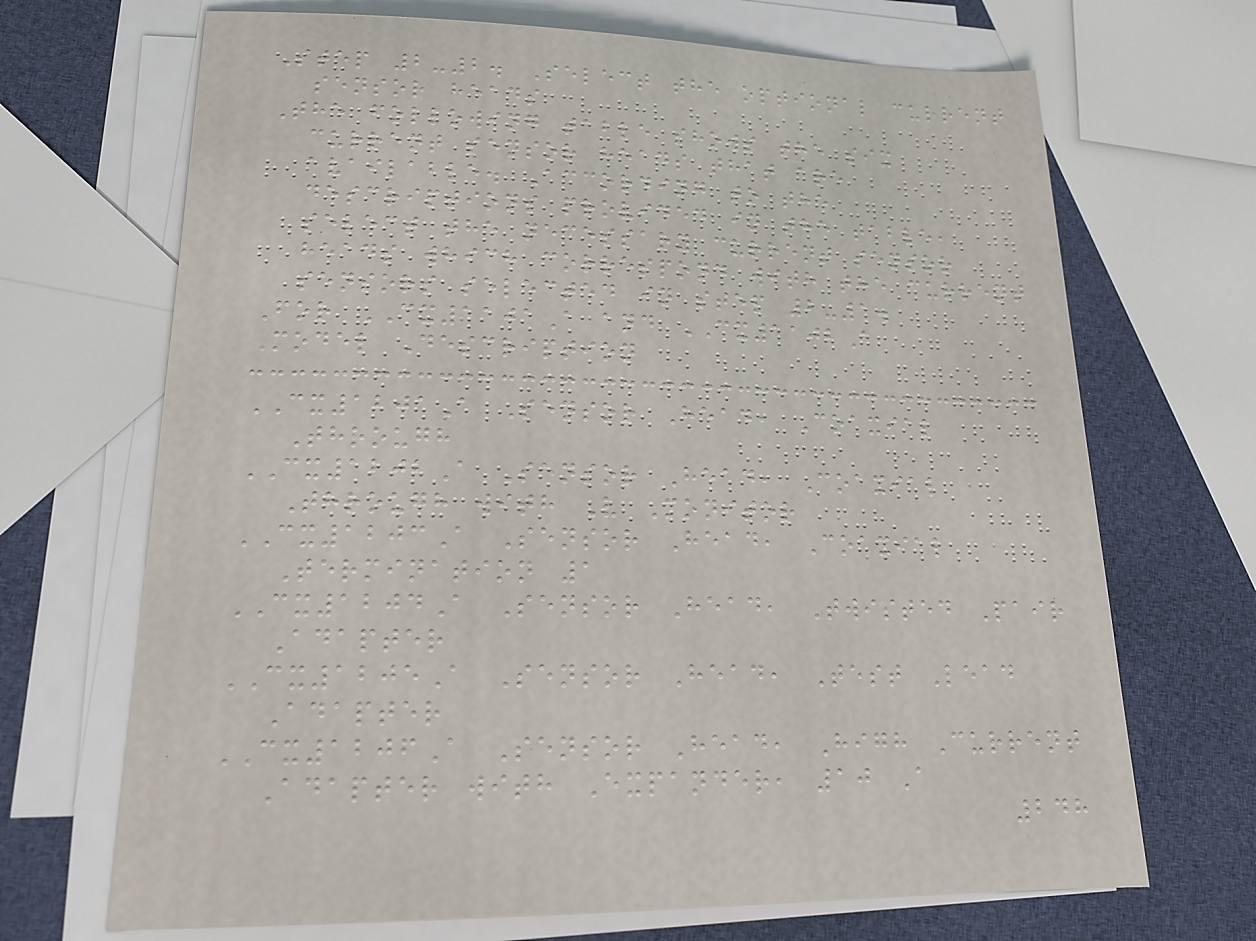Step 2-2. Select the optional current
sensor heads
The following table shows the six
current sensor heads that are
available. According to the
descriptions provided in the table,
select the necessary current sensor
heads which correspond with the current
sensors selected in step 2-1.
For CX1101A and CX1102A
Model Description
CX1201A Sensor Head, Coaxial
Through
CX1202A Sensor Head, Coaxial
Through with V Monitor
CX1203A Sensor Head, Coaxial
Termination 1
CX1204A Sensor Head, Twisted Pair
Adapter
CX1205A Sensor Head, Test Lead
Adapter
CX1206A Sensor Head, High Current
Adapter with Expander, 10 A
248
